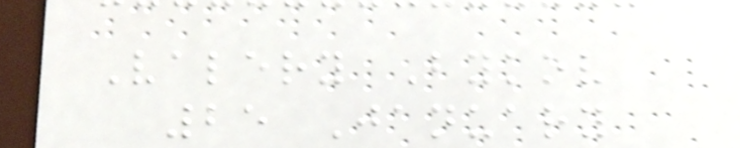Valery Bykov
25 January
